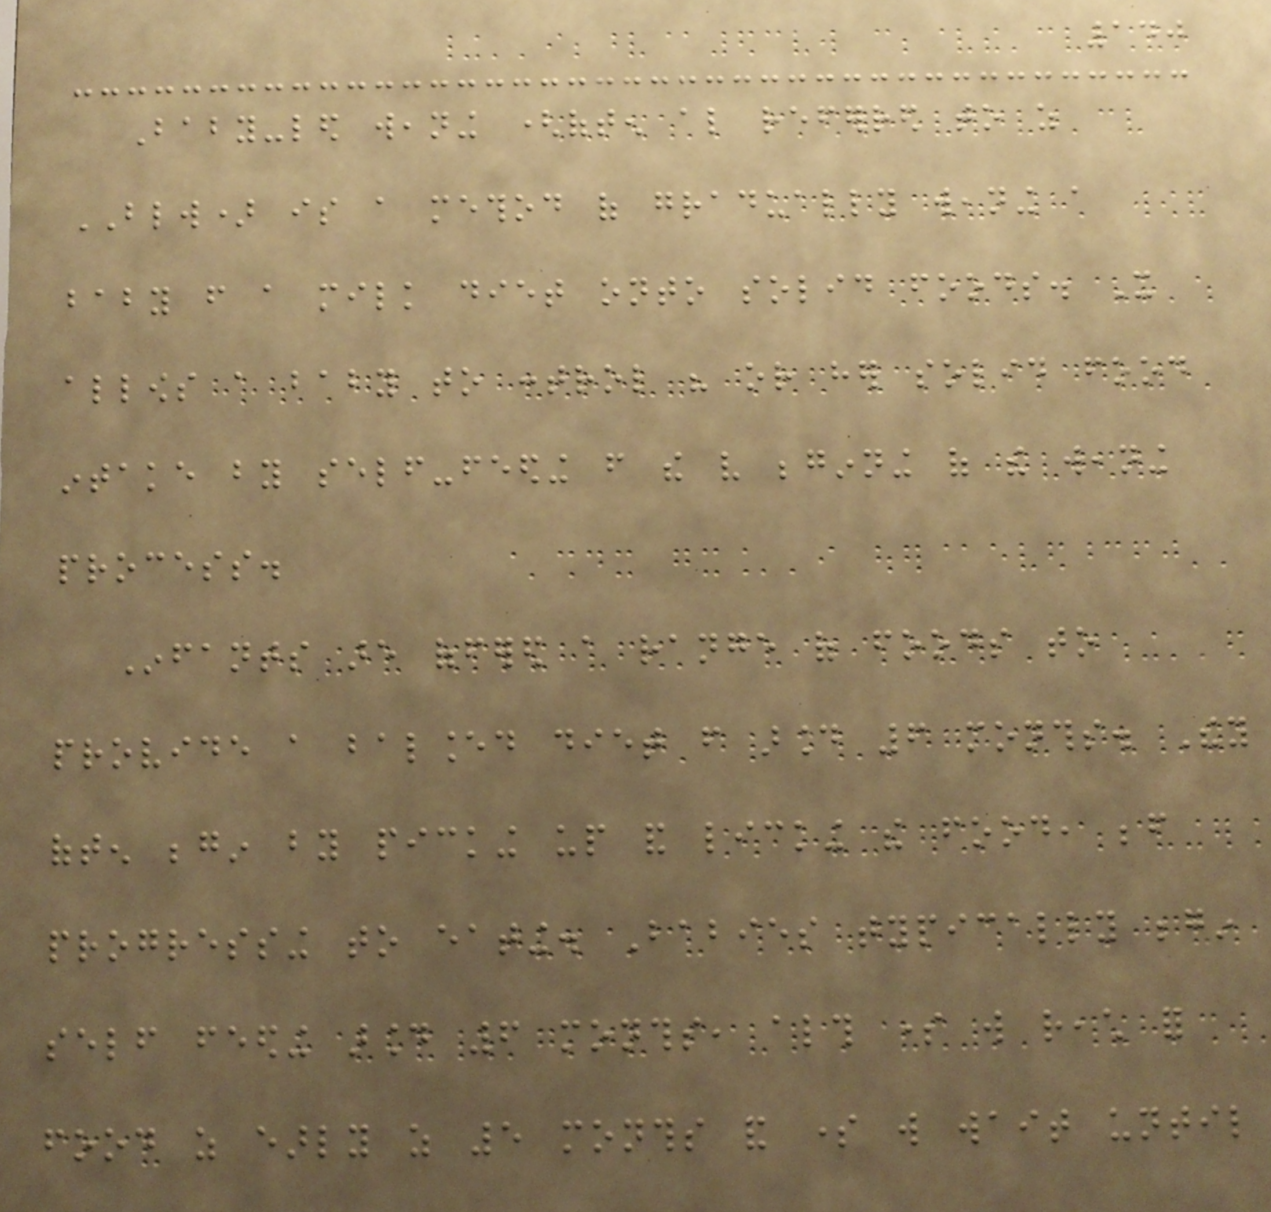140
Baby-led weaning (often also referred to as
BLW) is a method of gradually weaning a
baby from a milk diet onto solid foods. It
allows a baby to control his or her solid food
intake by self-feeding from the very beginning of the weaning
process.
Infants are offered a range of foods to
provide a balanced diet from around 6 months. They
often begin by picking up and licking the food, before
progressing to eating. Babies typically begin
self feeding around 6 months, although some will reach for
food as early as 5 months and some will wait until
